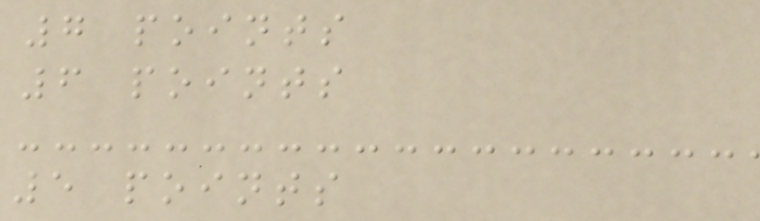7 points
6 points
5 points
